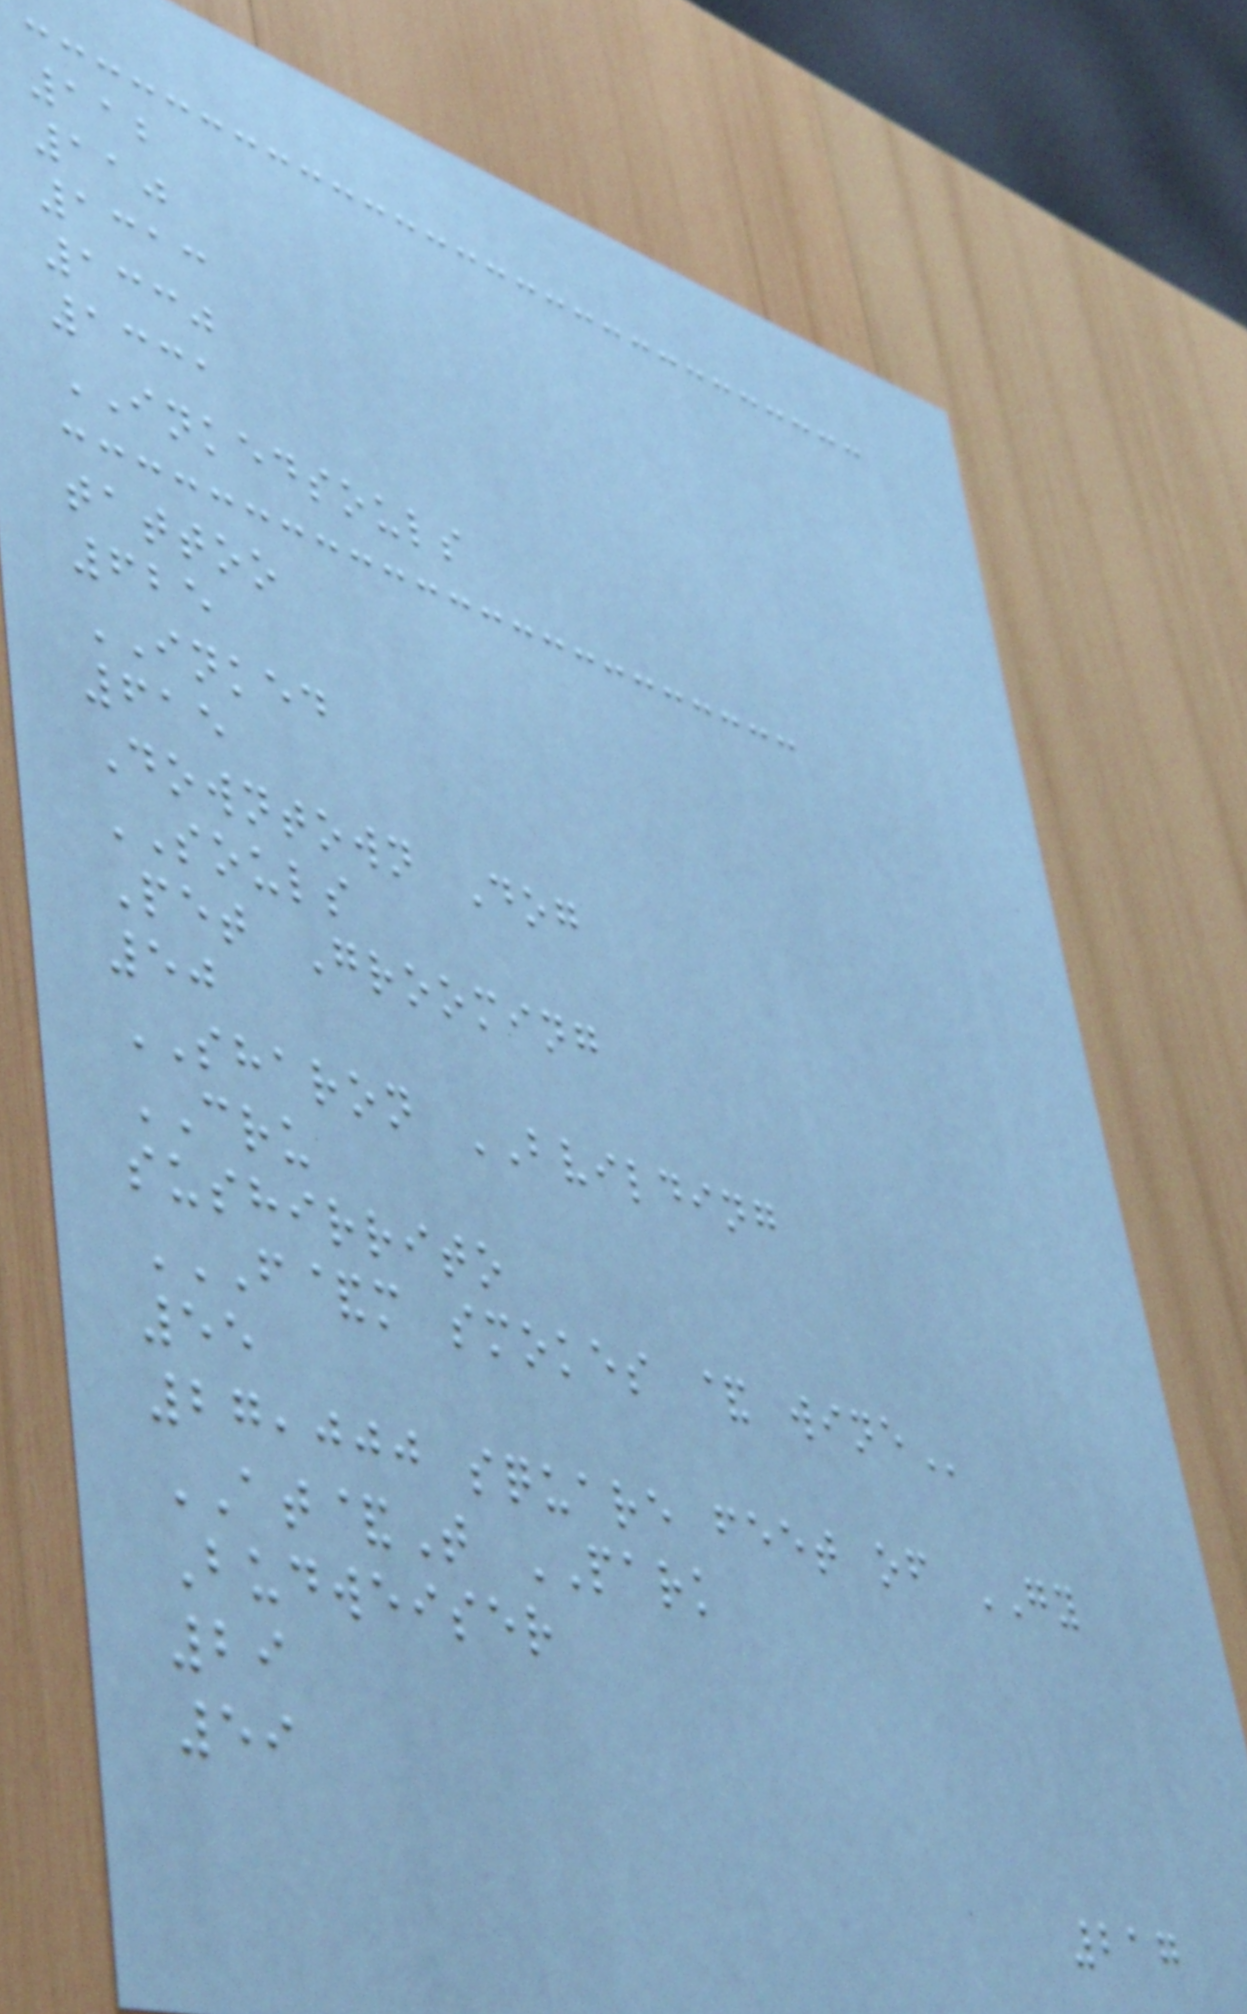112
110
1313
1330
1331
INKEDSOULS
tattoo
625
INKED
615
Downtown Dog
SOULS
Pet Grooming
50
SHARON BVILDING
CRU
sushirrito
F&M SMOKES & WINE
55
27,000 square feet of GY
AT&T PARK
Budweiser
29
59
217
